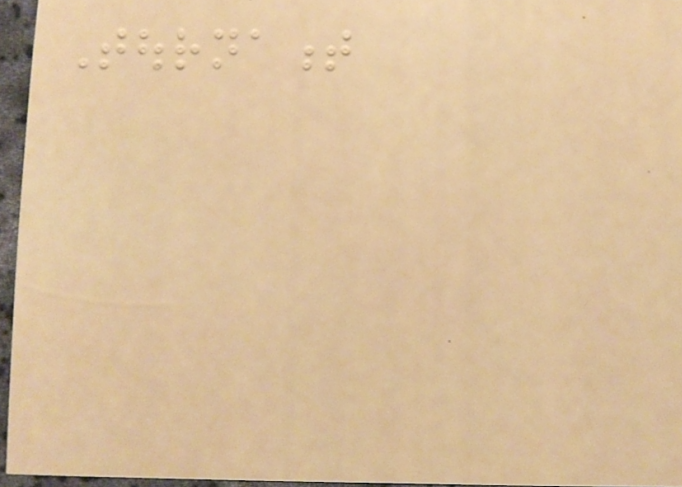Tournament
